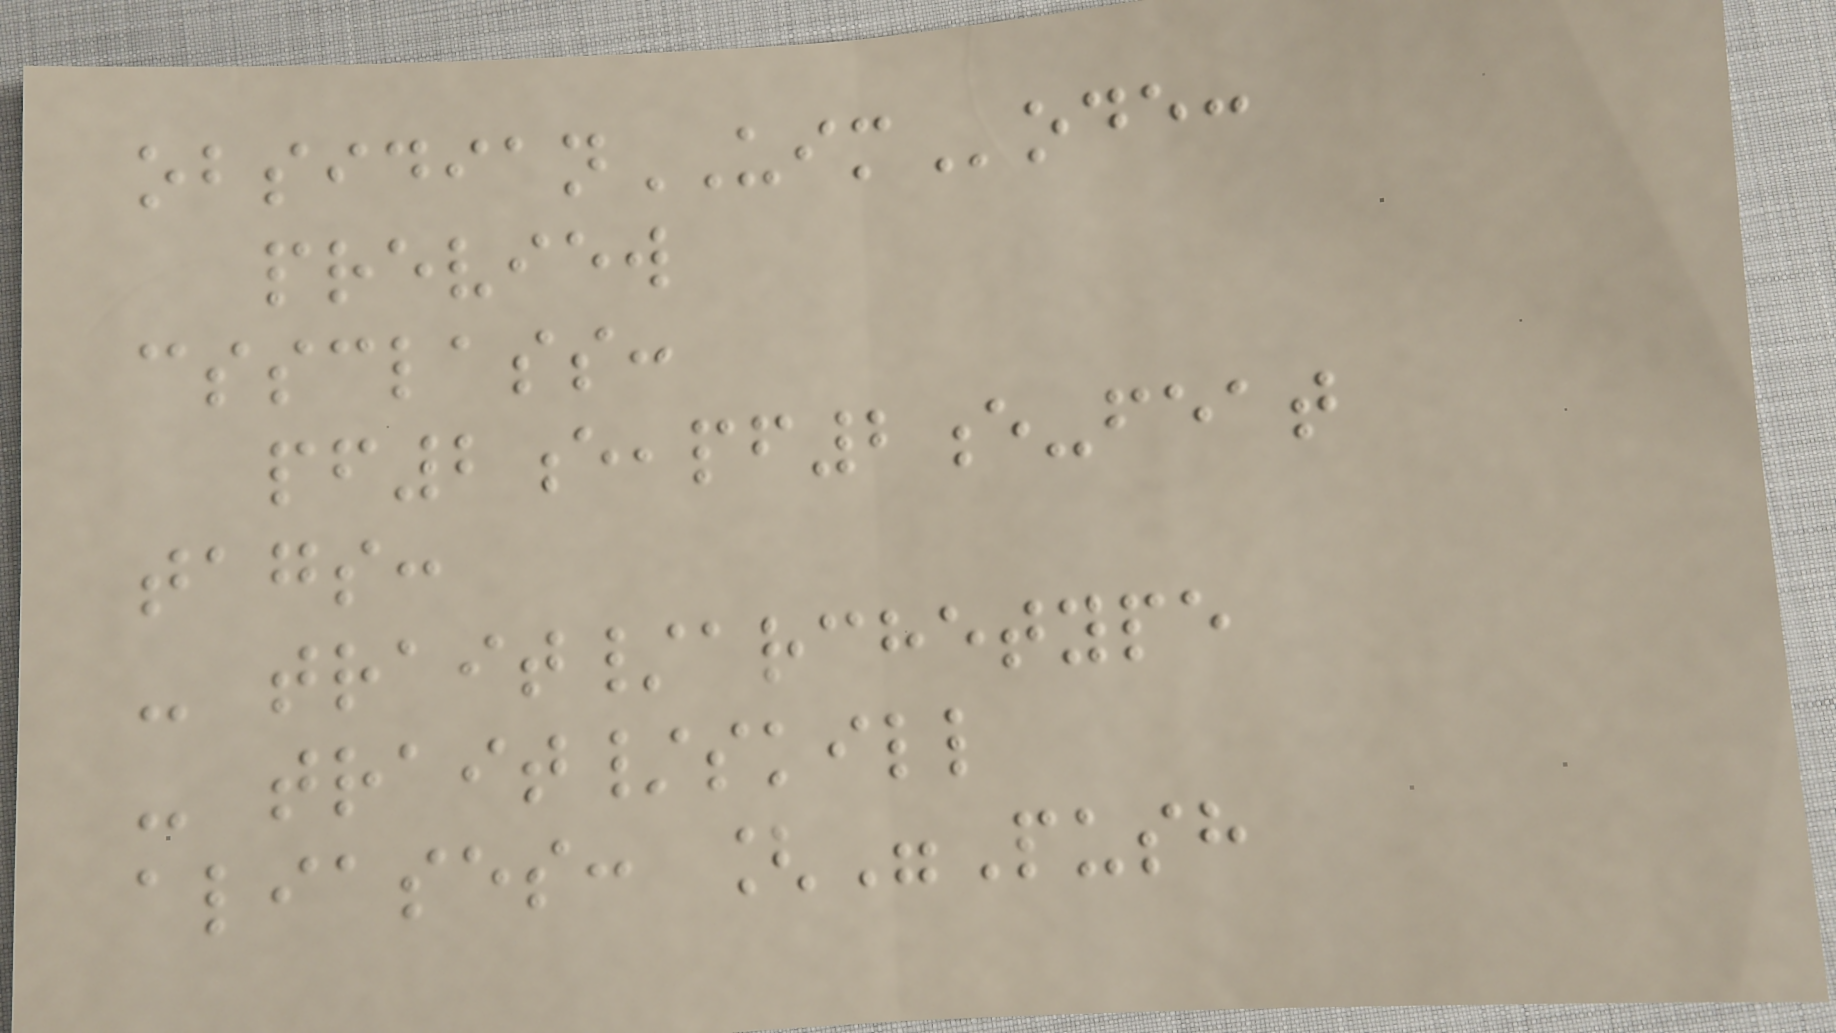obsidianUIMode:
preview
cssclass:
pf2e,pf2e-feat
tags:
- trait/archetype
- trait/skill
aliases: ["Push
